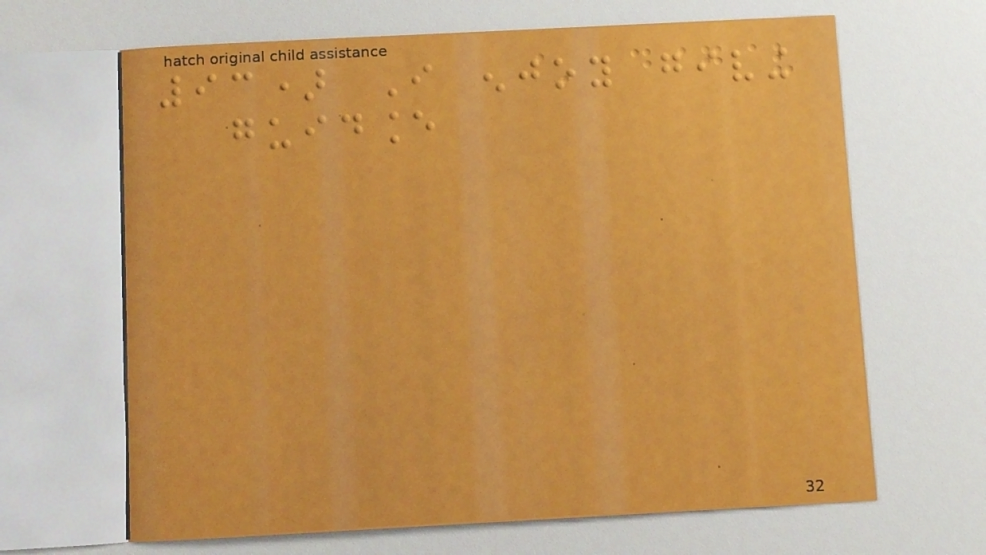93) I enjoy giving
guidance
